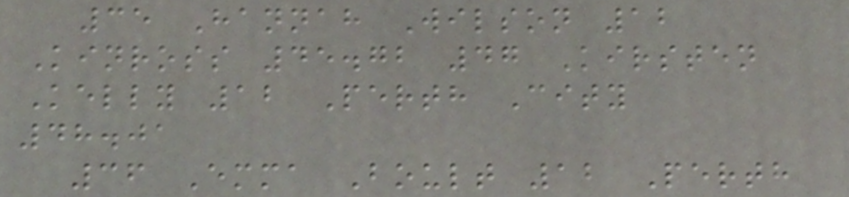35 Hannah Wilson 12
Kinross 45.72 47 Kirsten
Kelly 12 Perth City
48.01
36 Emma Boult 12 Perth
